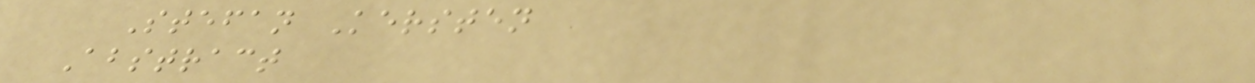Stefan Kersten
Abstract
